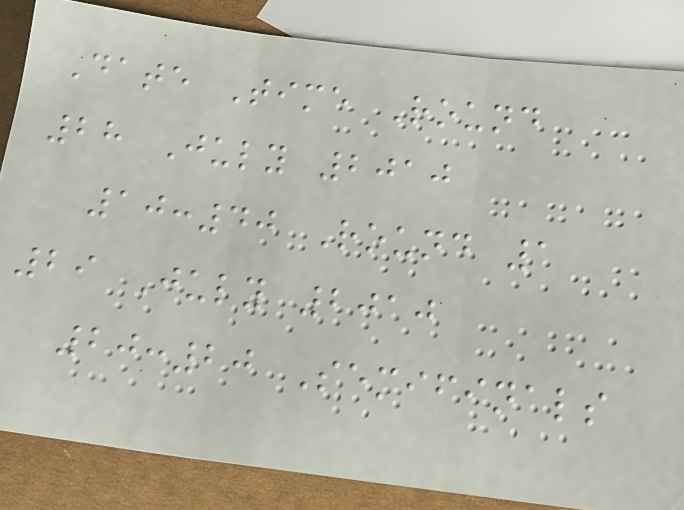Date Time Round
28 July 2010
10:40 Round 1
29 July 2010
20:20 Semifinals
